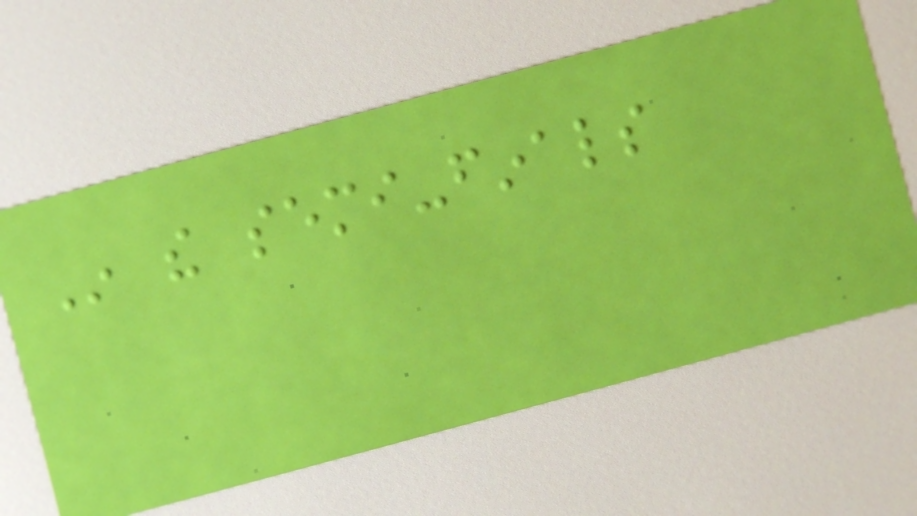In the semi-finals
